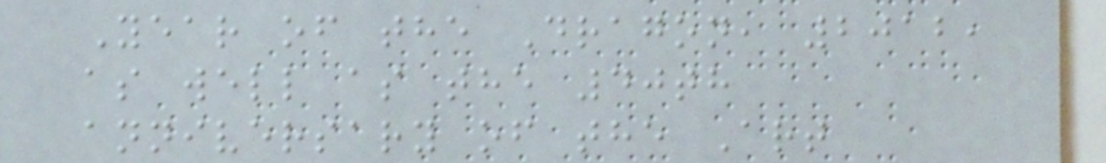Year of the Dragon, 2012,
as well as the 40th
anniversary of the Art
